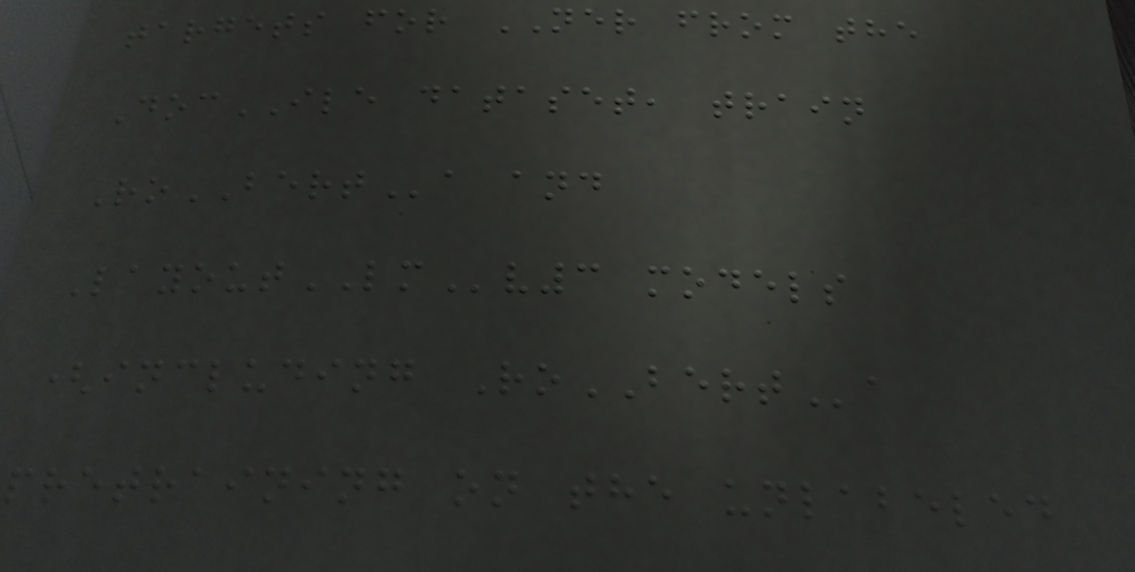targets for NER from the
DocILE dataset, train
RoBERTa and
LayoutLMv3 models
(including RoBERTa
pretraining on the unlabeled
